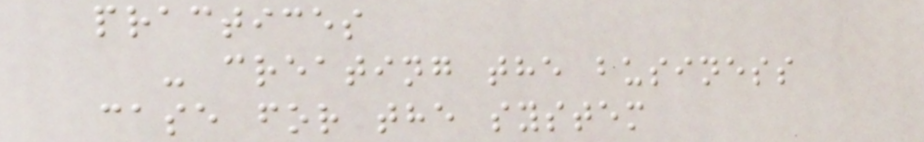practices
- creating the business
case for the system
